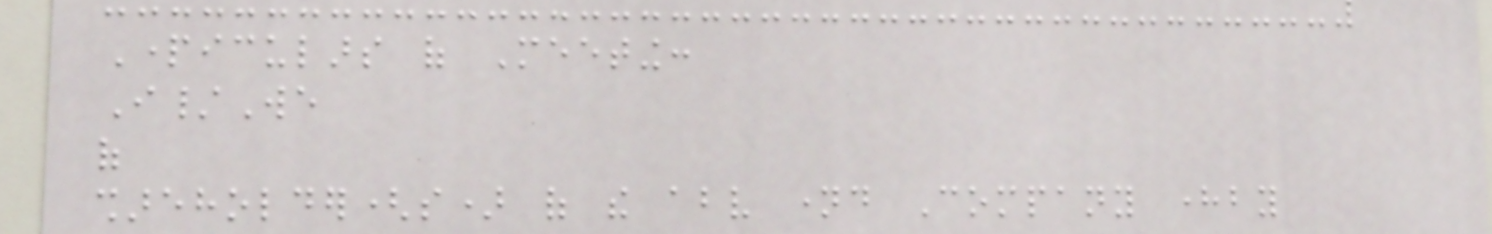Particulars of Meeting:
I/We
of
shareholder(s) of the above named Company hereby
